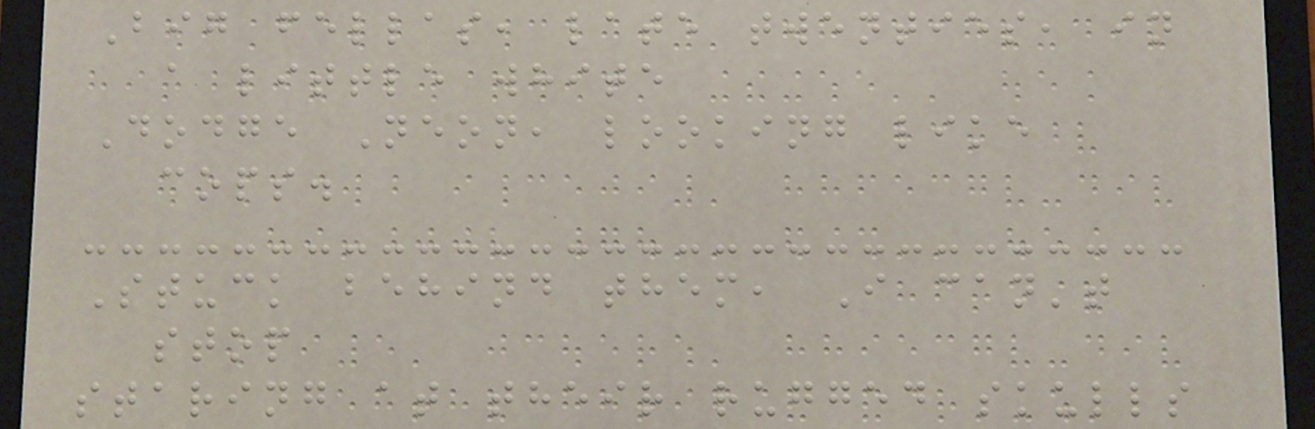Big fellas, late twenties, in
a little white
Dodge Neon, looking like
cops.
Stuck behind them, I can't
stop
staring at their rugged skulls
